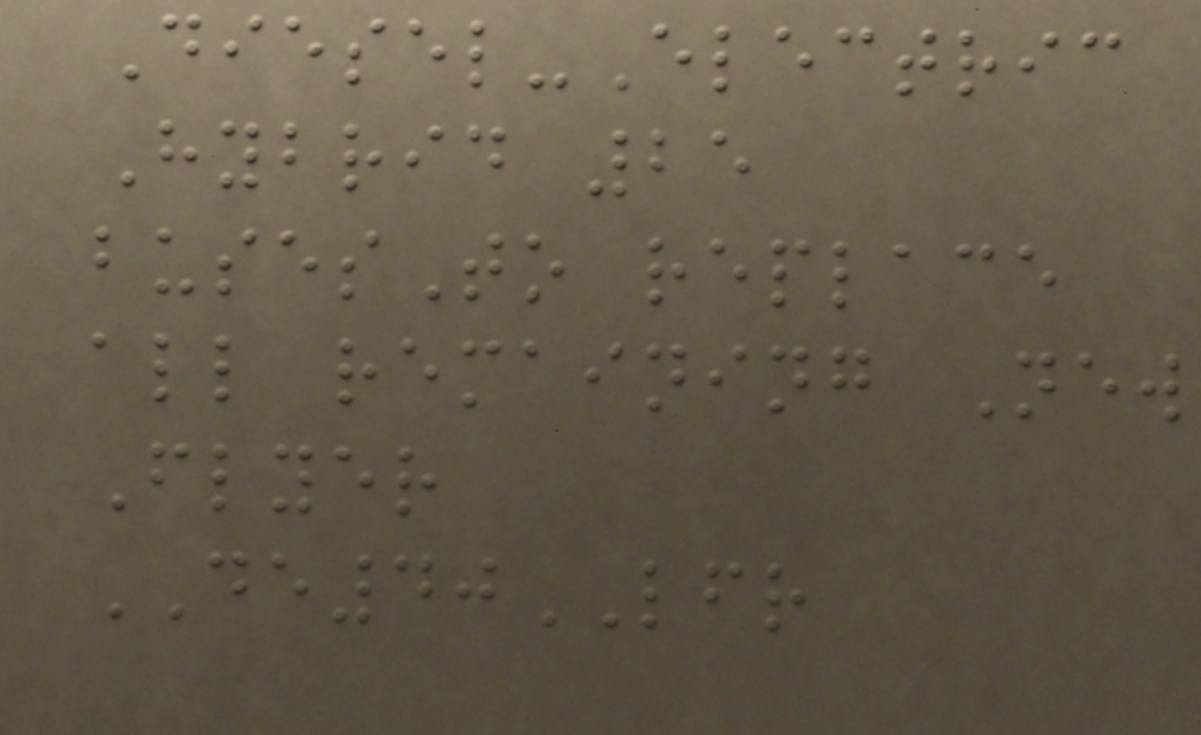Diesel-Electric
Hybrid 25
busesTo replace
all remaining New
Flyer
DE40LFR
